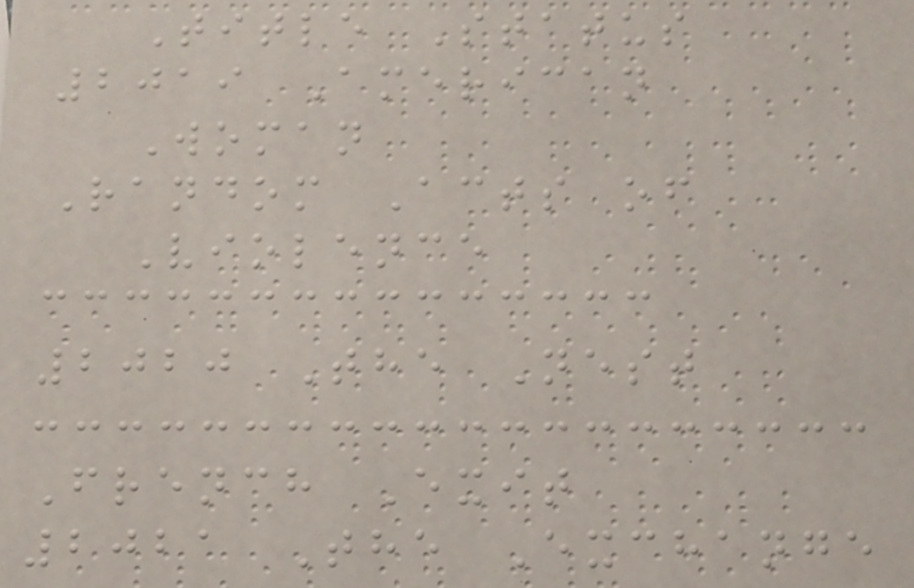Title Status
2019 American
Woman
Random Acts of
Violence
2020 The Nest
French Exit
2021 The Exchange
